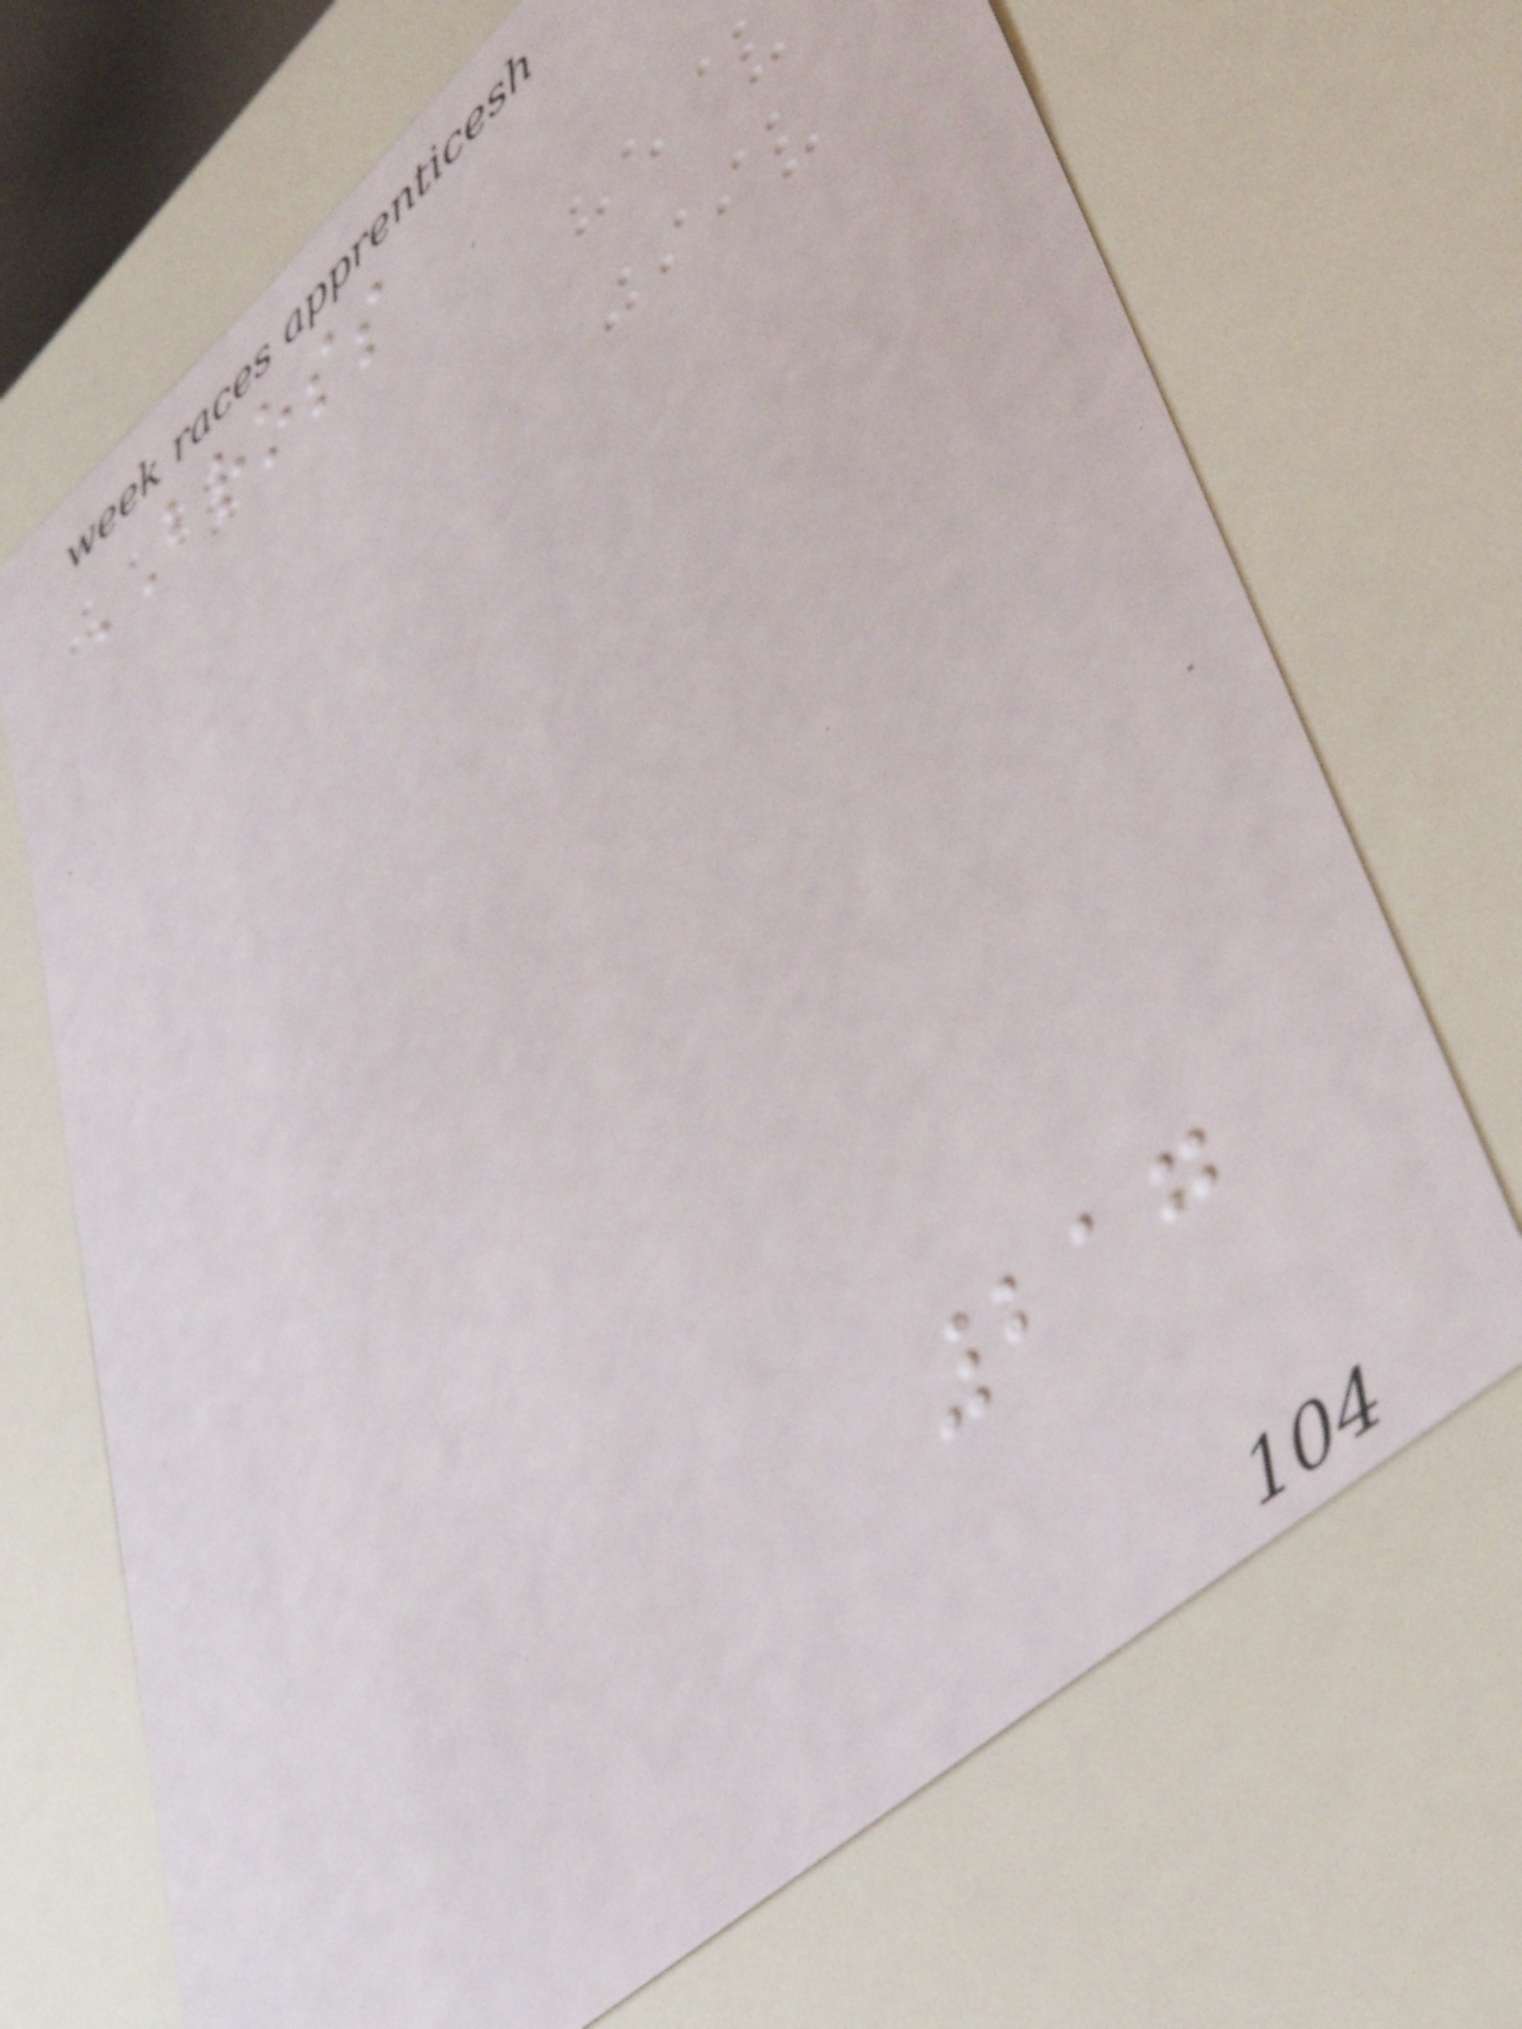BROSS
217
